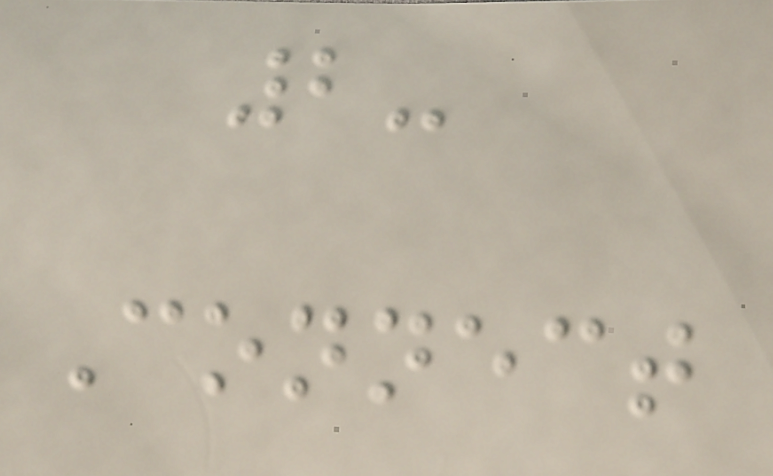2-
Connect
